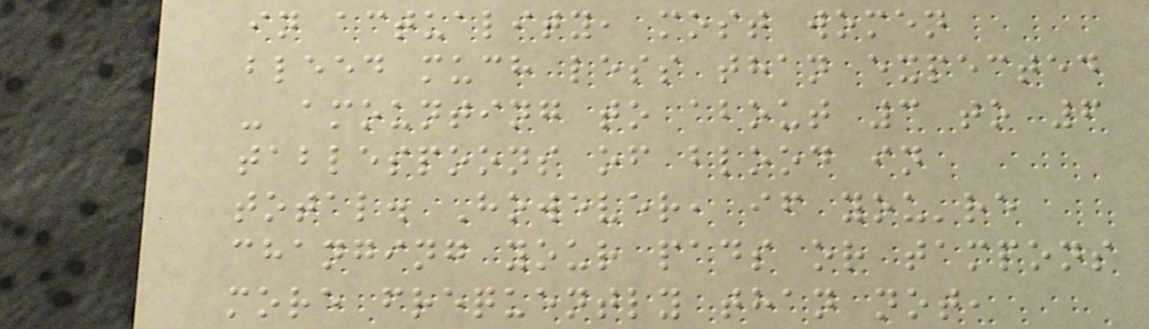in actuality, most women
bleed much less than expected
- amounting to about 3 to 6
tablespoons of blood in
total. However, if you're
changing your pads or tampons
more frequently than not,
